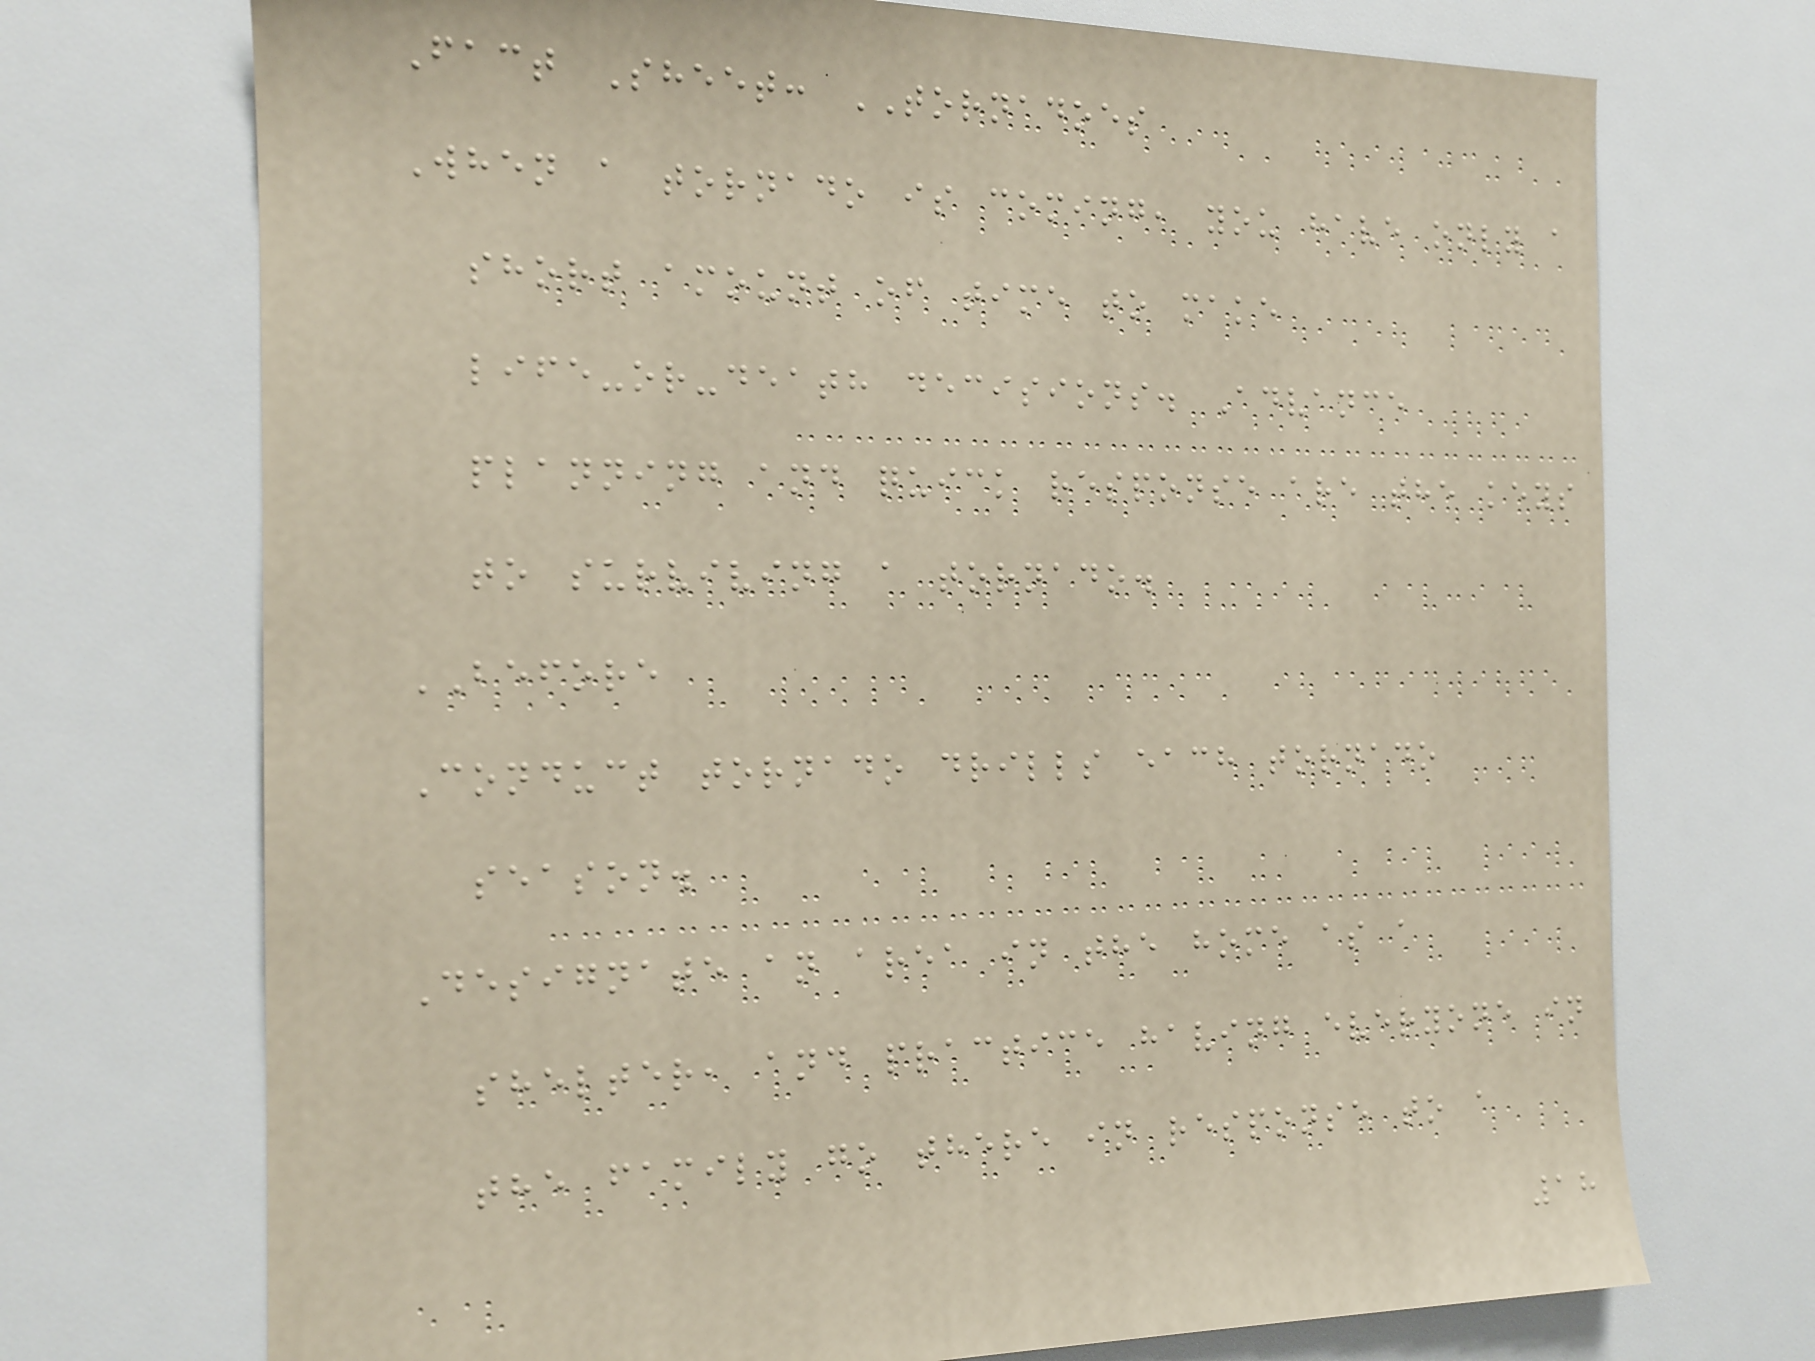Fact Sheet: TORNADOES
When a tornado is coming, you have only a
short amount of time to make
life-or-death decisions. Advance
planning and quick response are the keys
to surviving a tornado.
BEFORE
Conduct tornado drills each tornado
season.
Designate an area in the home as a
shelter, and practice having everyone in
the family go there in response to a
18
